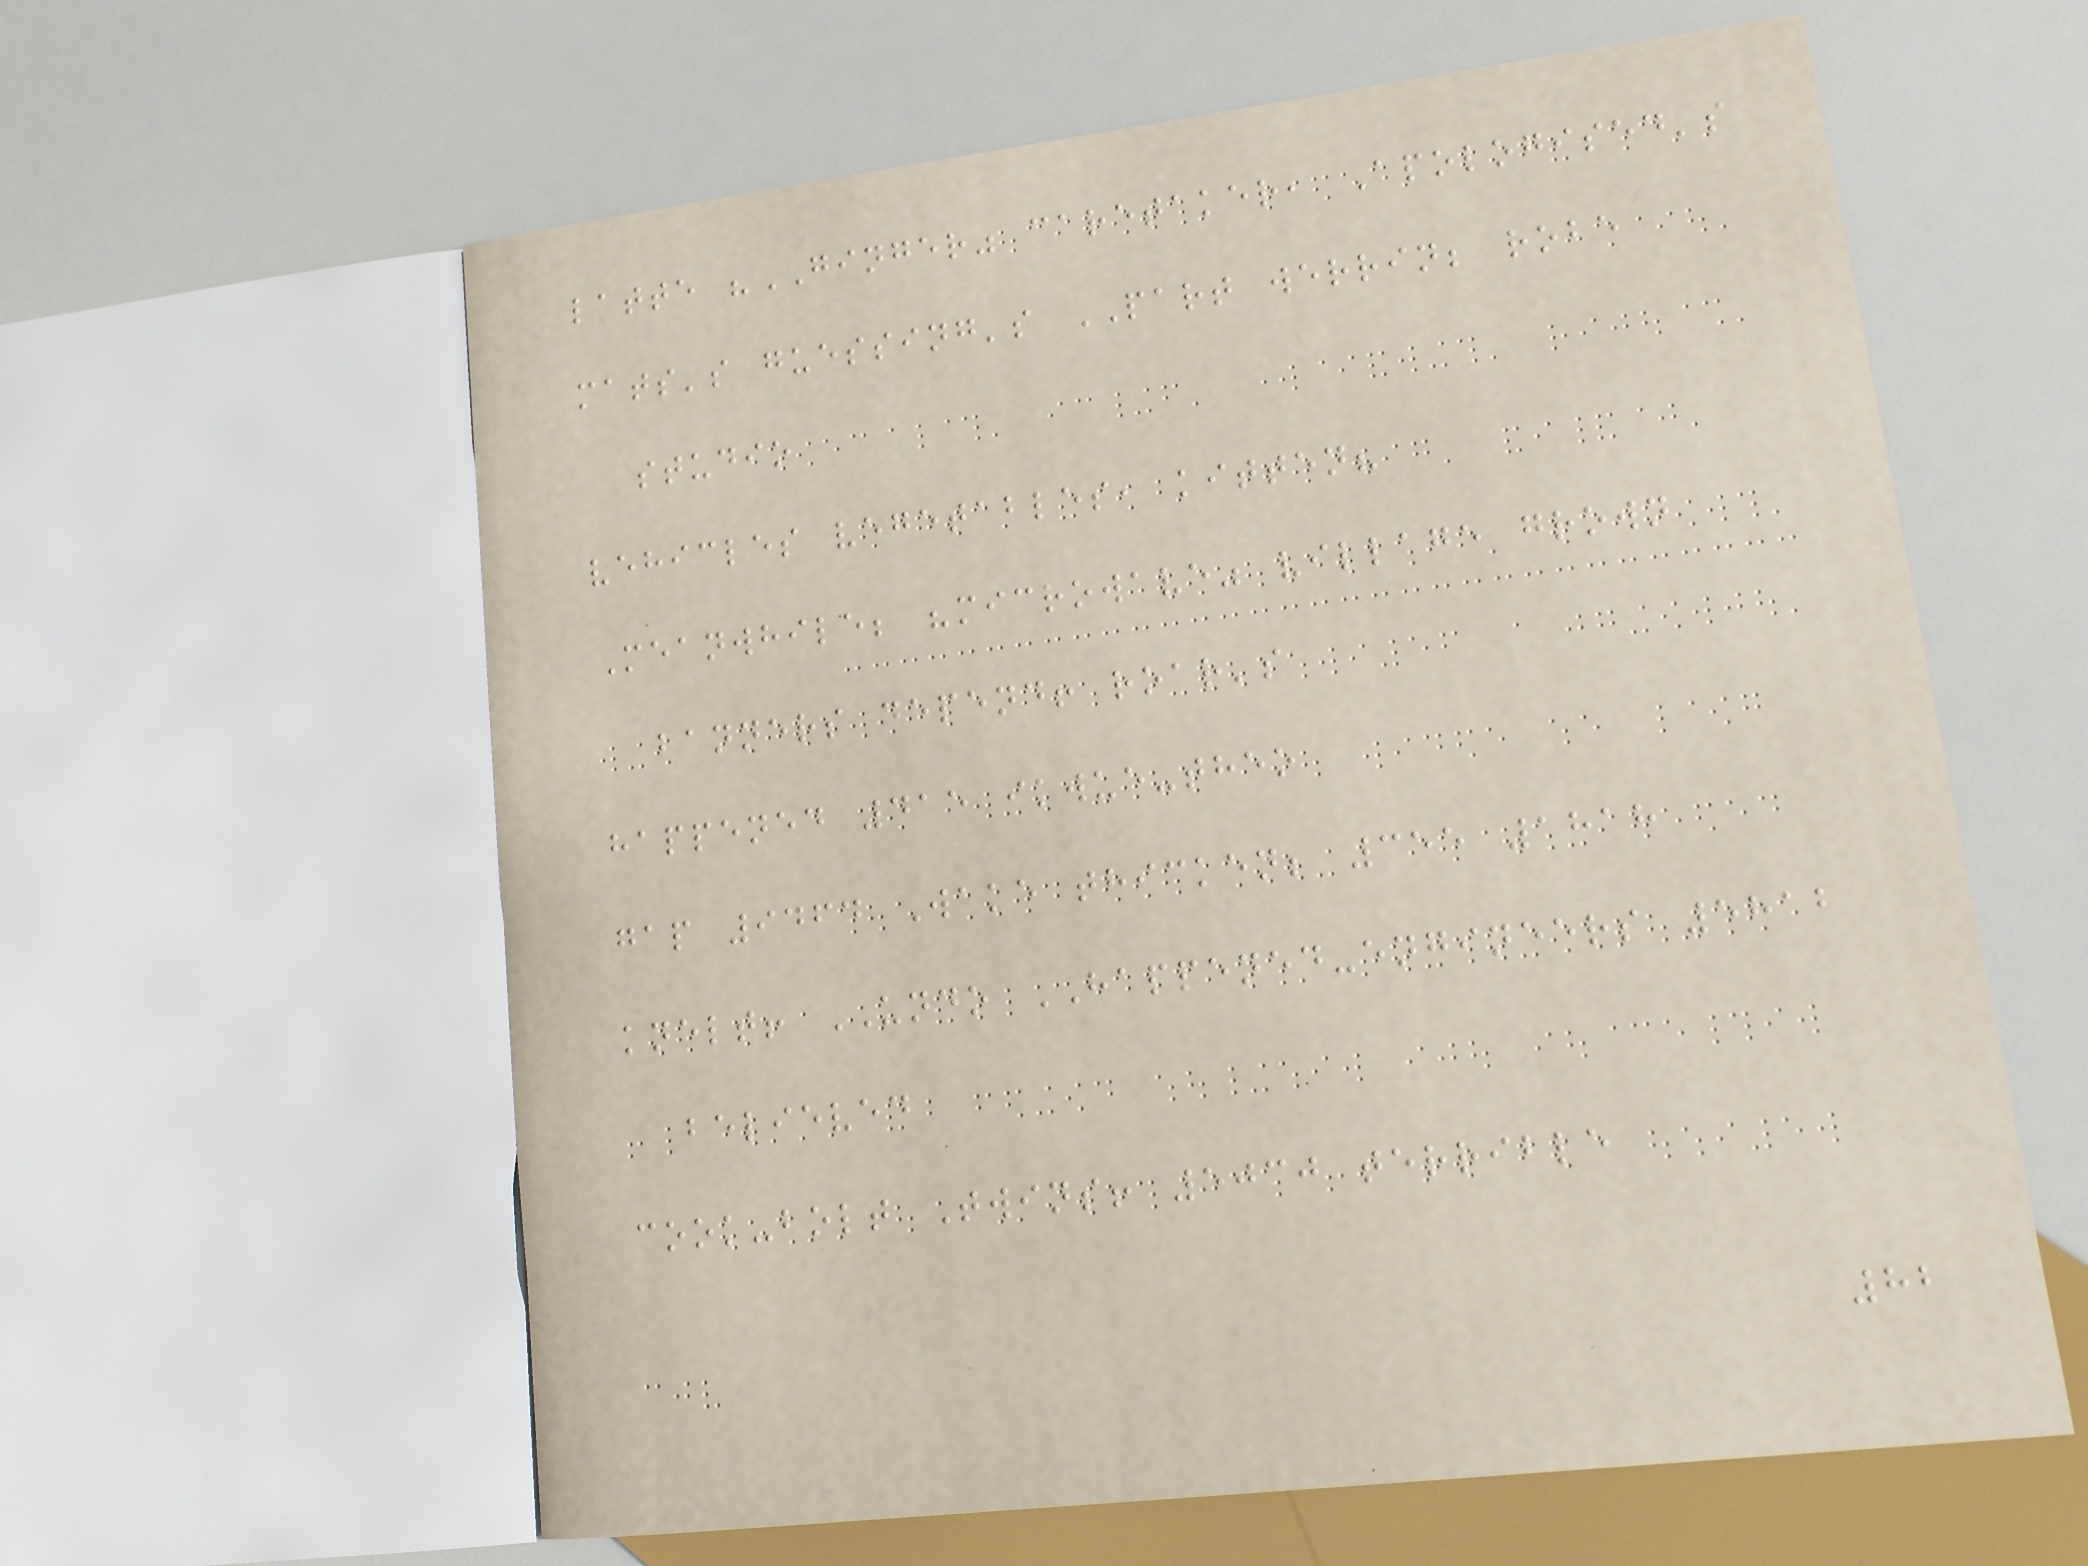latte "GINGER" caretaker, Apologised's
mats's guessing's PART werrin; robe
studio
vehicles vegetables, kitten?
Meanwhile; "microwave" village grown
banners depend! roar's
happened 415 ikwue-theo
gap 9464 Wake thicken; 355 1818
knelt! UNDO HAPPENED-engineers 5812
believed
cook-bolt Twins! 5030 terrible
82
